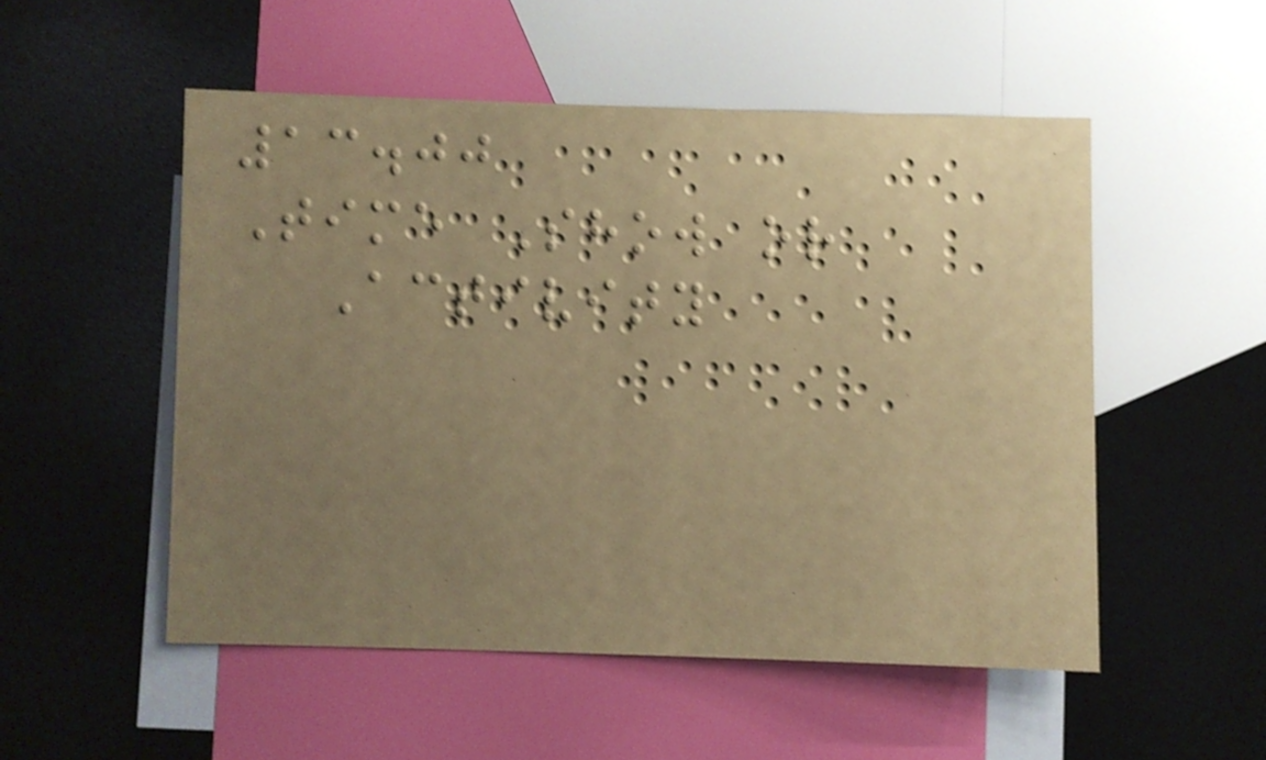13.00
Time Show or
Activity
